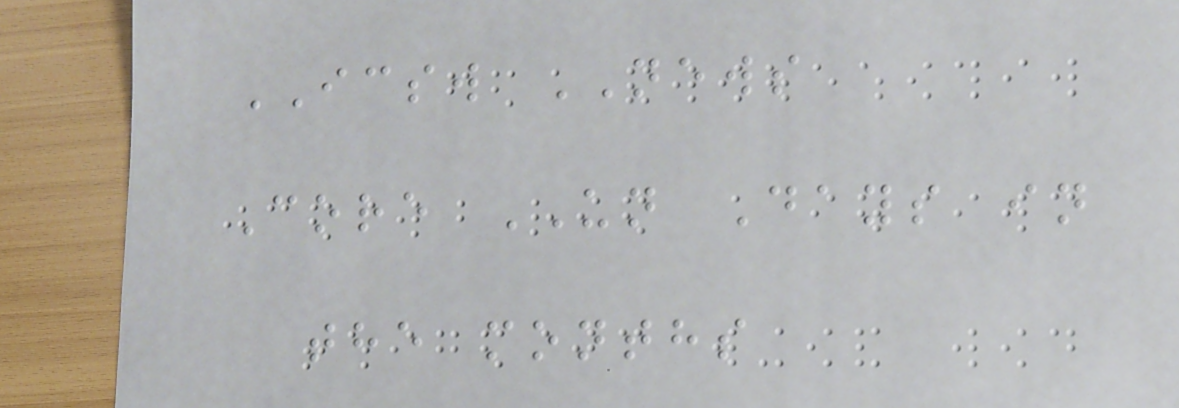ICSW NEWS
Core UN Days in
the months
